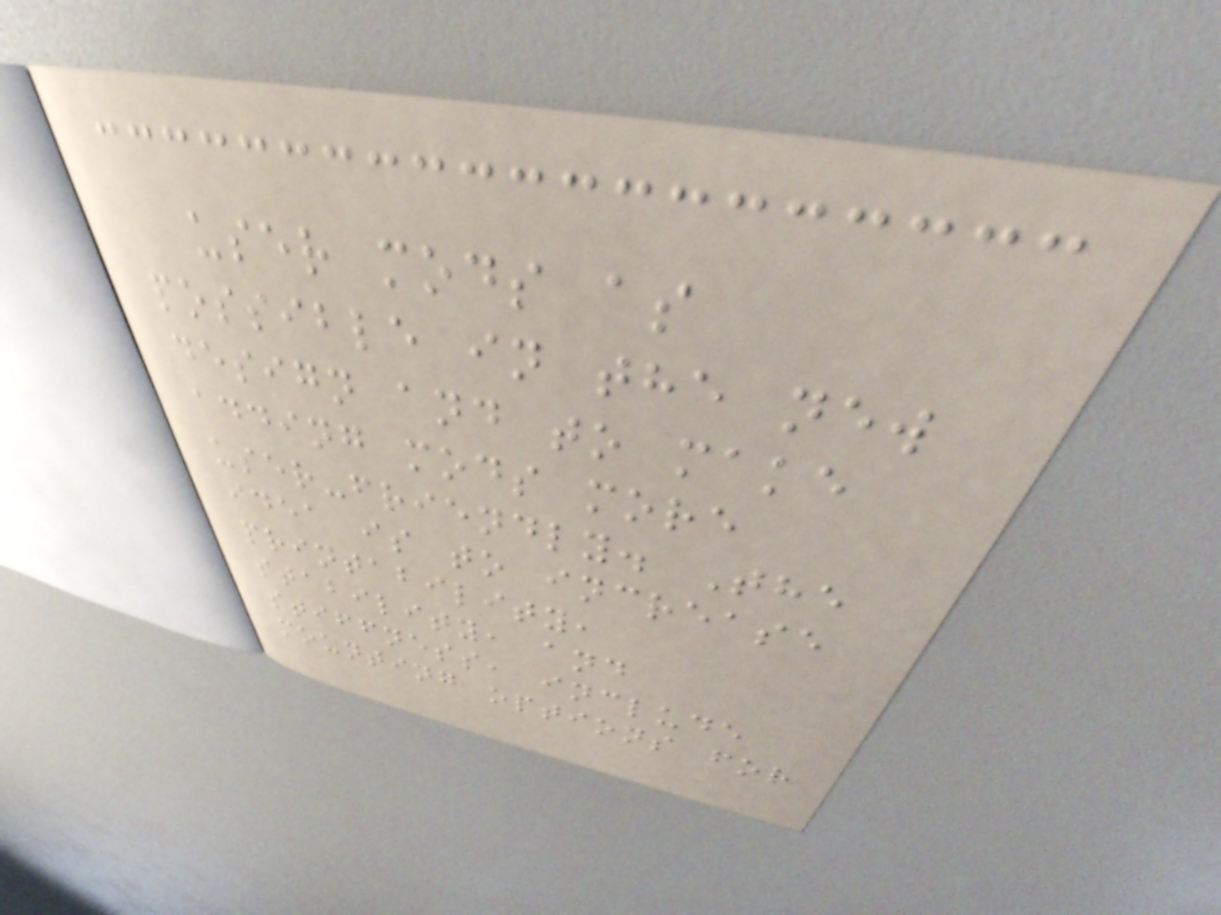user mods as
possible in the new
design and to make
adding mods more
user-friendly. The
idea is to increase
printability,
stability, and
stiffness, include
mounting options for
